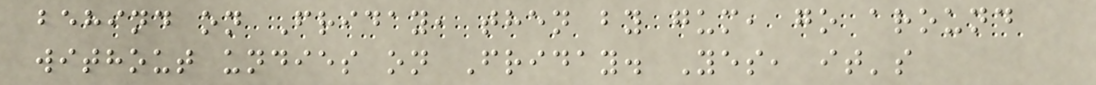behind on Friday, then by gum, go around
without undies on Friday. Yes, it's
